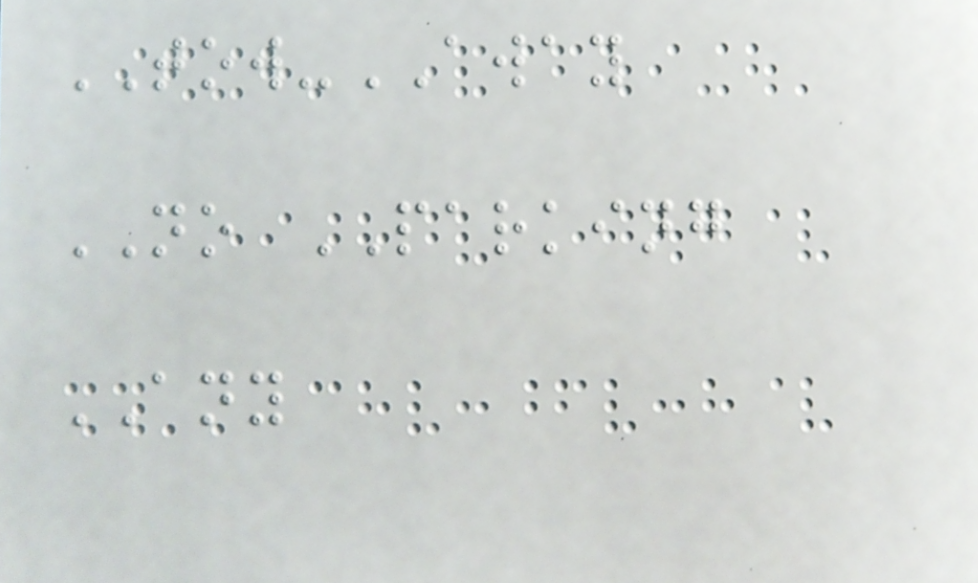TOW-AWAY
NO PARKING
ANY
